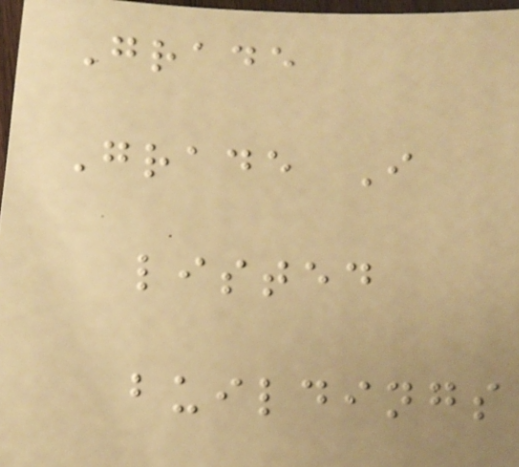Grade
Grade I
listed
buildings
